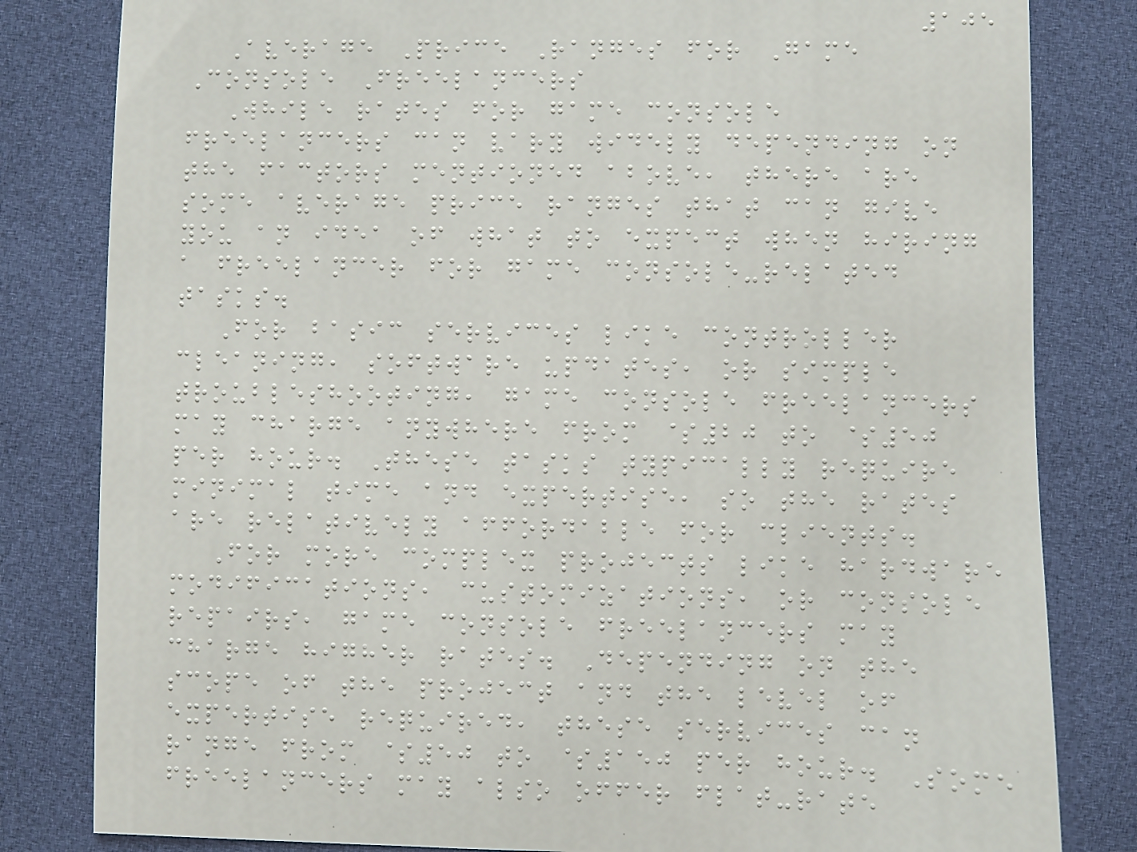105
Average Price Ranges for Game
Console Freelancers
While rates for game console
freelancers can vary widely depending on
the factors mentioned above, there are
some average price ranges that can give
you an idea of what to expect when hiring
a freelancer for game console-related
tasks.
For basic services like controller
cleaning, software updates, or simple
troubleshooting, game console freelancers
may charge anywhere from $20 to $50
per hour. These tasks typically require
minimal time and expertise, so the rates
are relatively affordable for clients.
For more complex projects like hardware
modifications, customizations, or console
repairs, game console freelancers may
charge higher rates. Depending on the
scope of the project and the level of
expertise required, these services can
range from $50 to $150 per hour. Some
freelancers may also offer flat-rate
